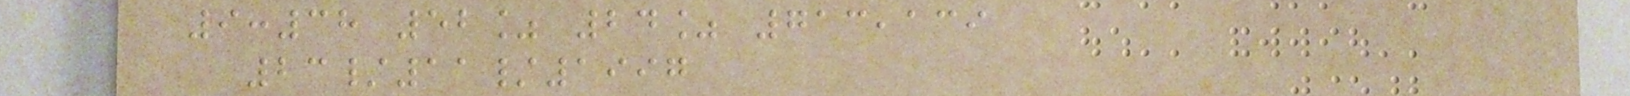9:38 52% 24% 713,139
23/11/1997
